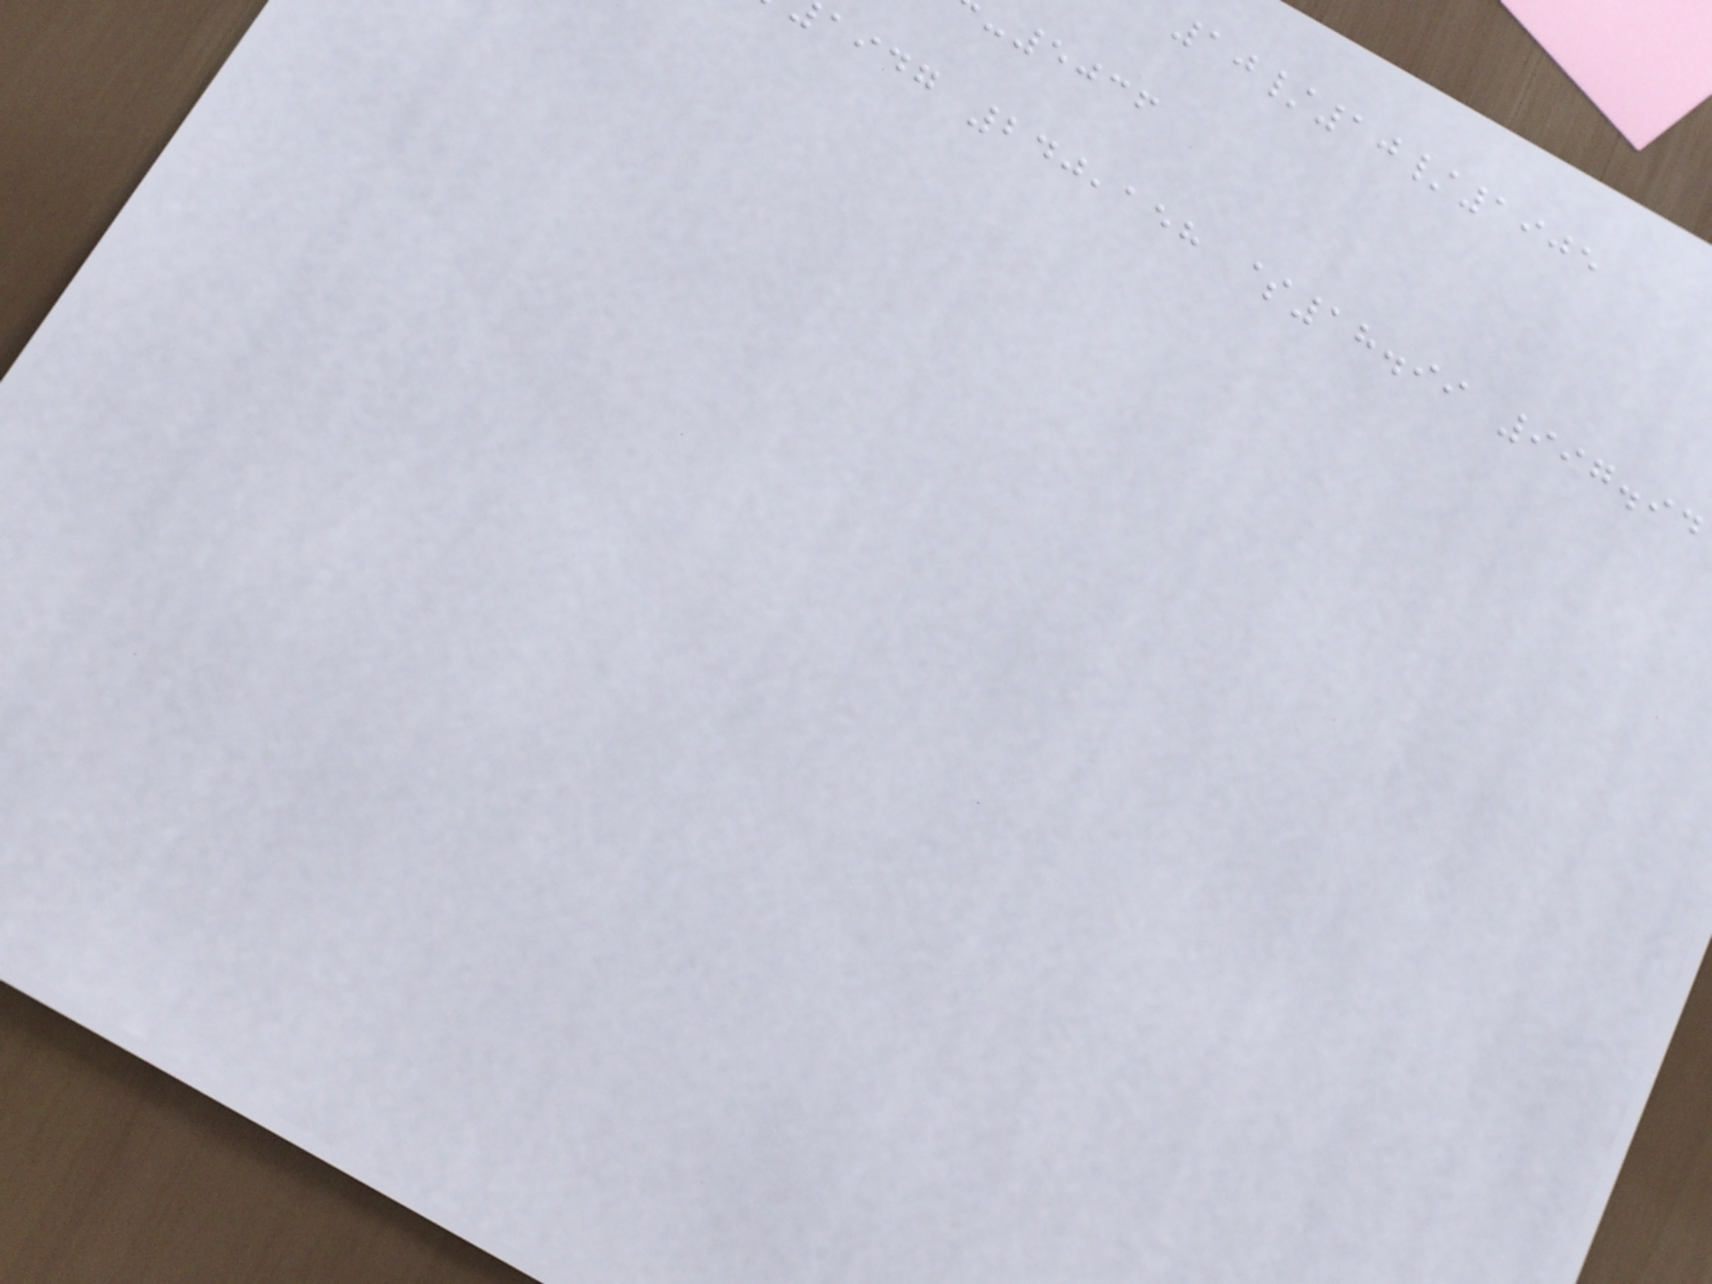10/10/1905
-5036
aidg 240,158 $18.99 997.94
